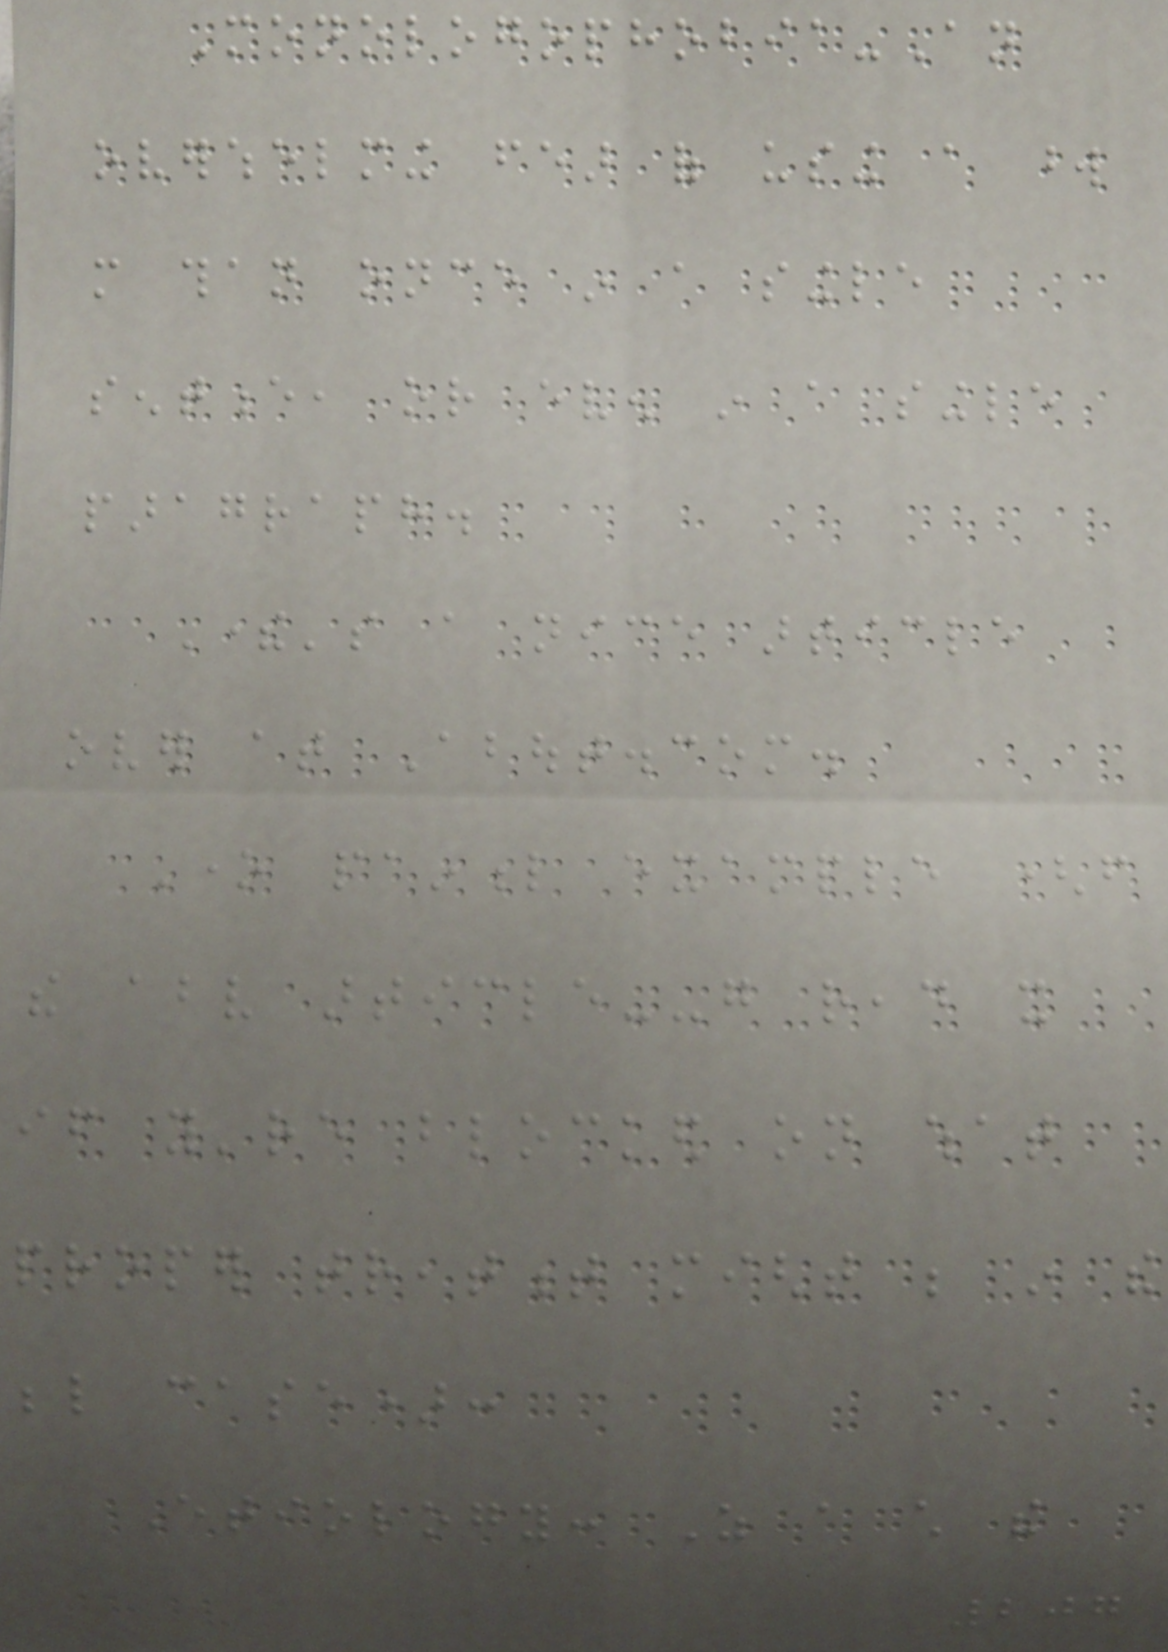Monologophobia-An
overwhelming fear of using a word
more than once in a single
sentence, or even in a single
paragraph.
There's a nice article
over at About.com.
One painful example (from
the above article--go read it
if you're blocked on what
proper treatment might be in the
below case):
Etiology: As a child the
207
